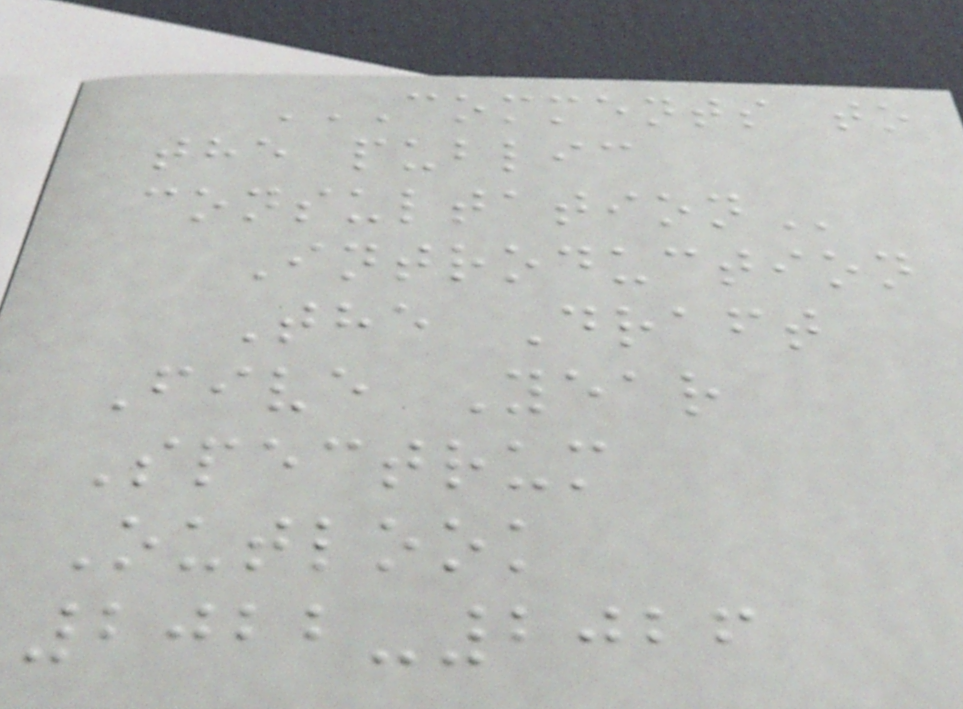COMMENTS TO
THE PUBLIC
CONSULTATION
Introduction
The Draft
Five Year
Spectrum
Outlook
2022-2026
